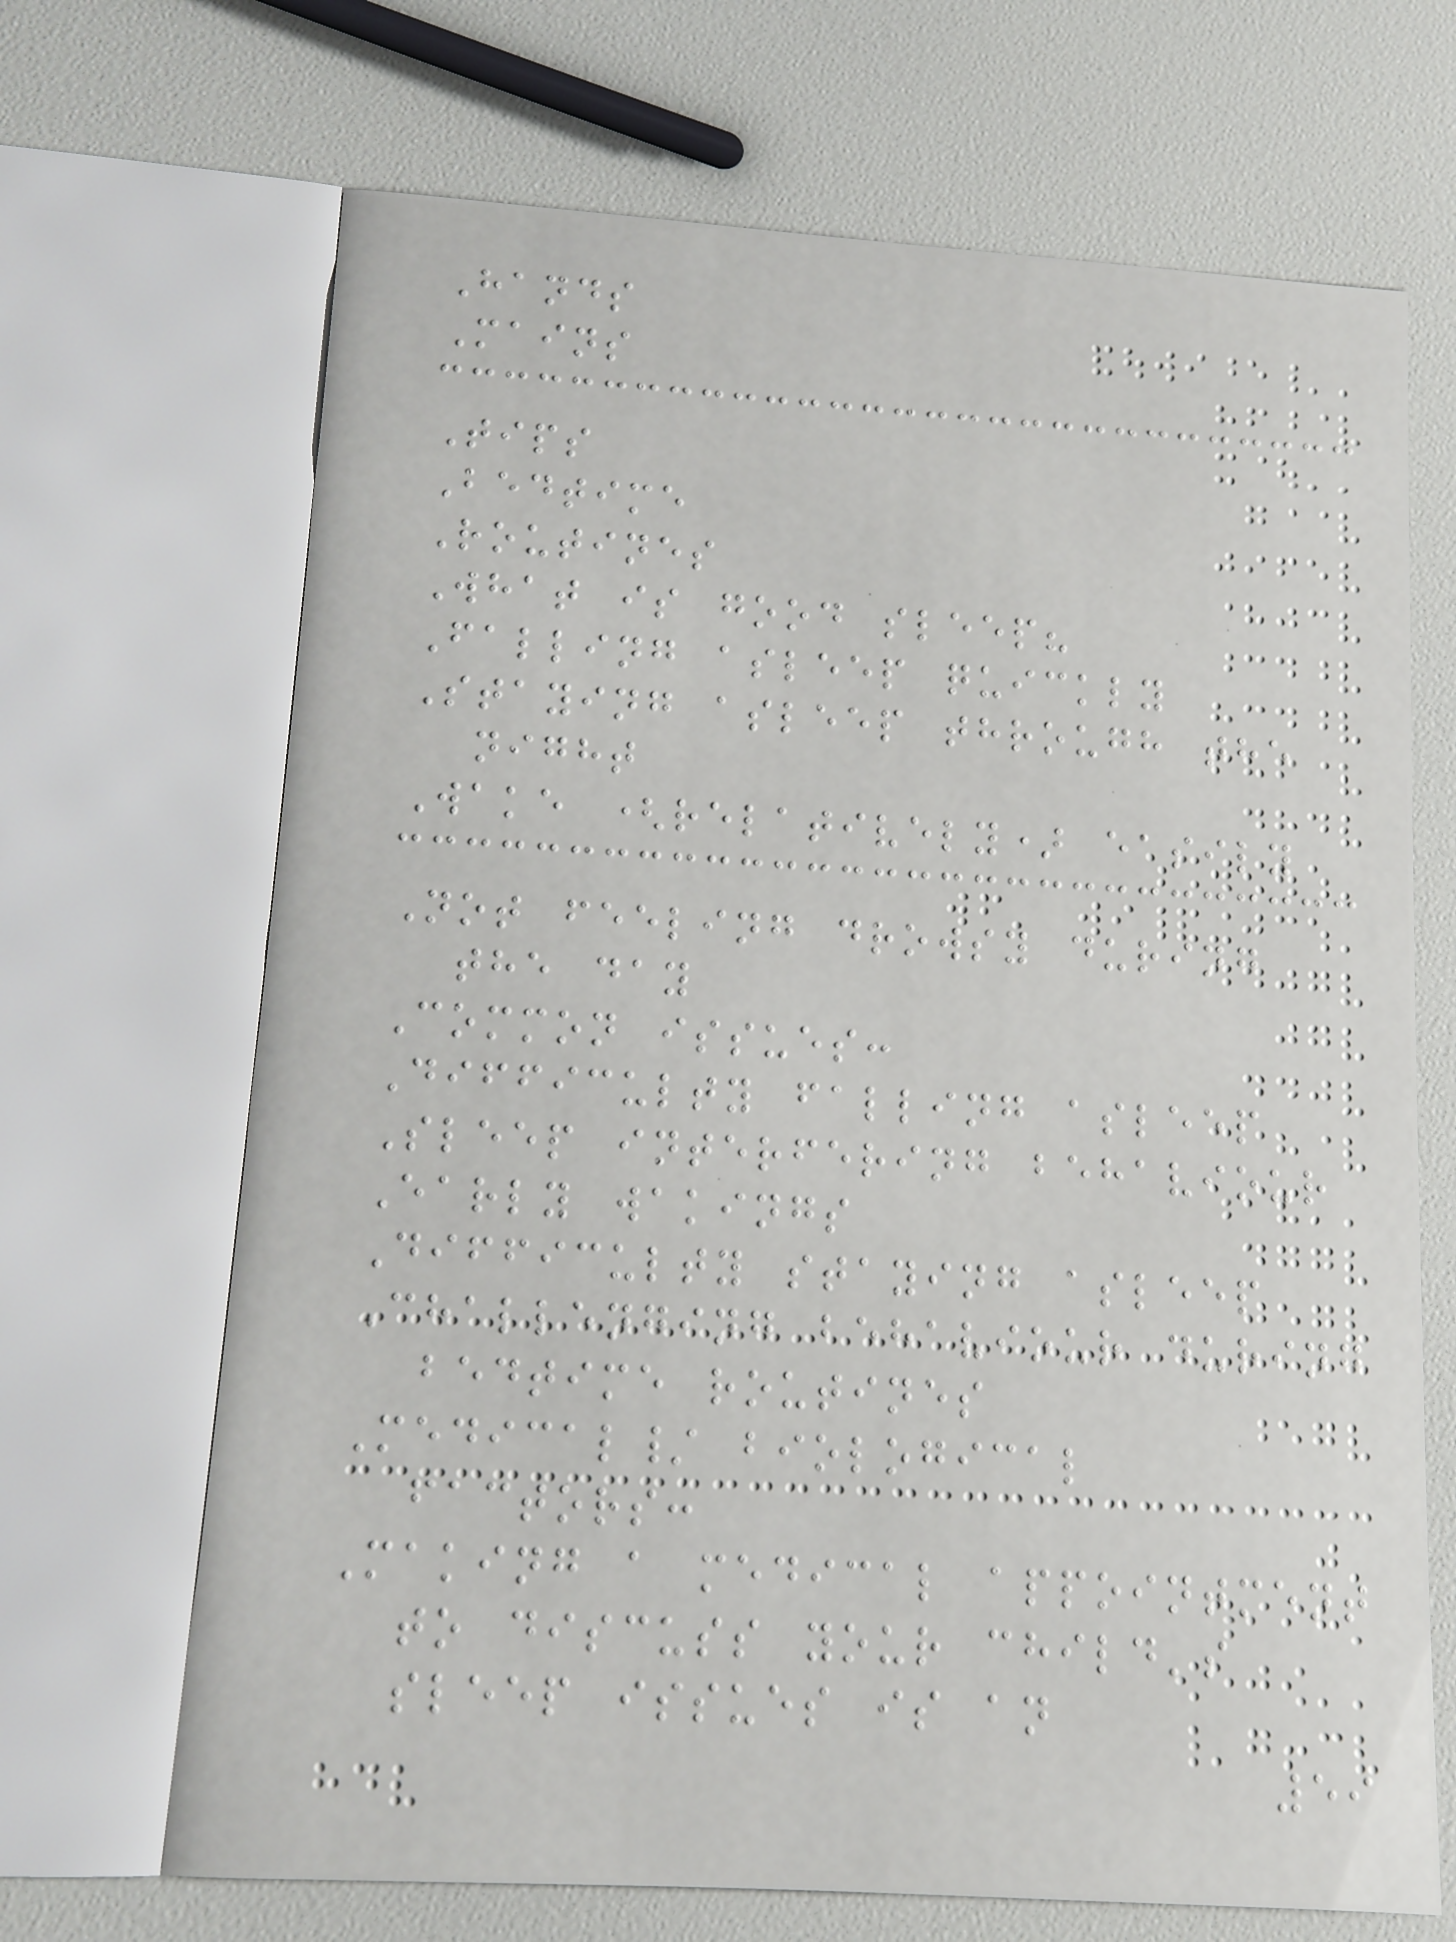Hands
Mains
Tips
Bedtime
Routines
What is good sleep?
Falling asleep quickly
Staying asleep through the
night
Wake (relatively) easily
Not feeling drowsy during
the day
Common issues:
Difficulty falling asleep
Sleep interfering behaviour
Early wakings
Difficulty staying asleep
Challenging behaviour during
bedtime routines
Medical/ biological
factors:
Making a medical appointment
to discuss your child's
sleep issues is an
59
